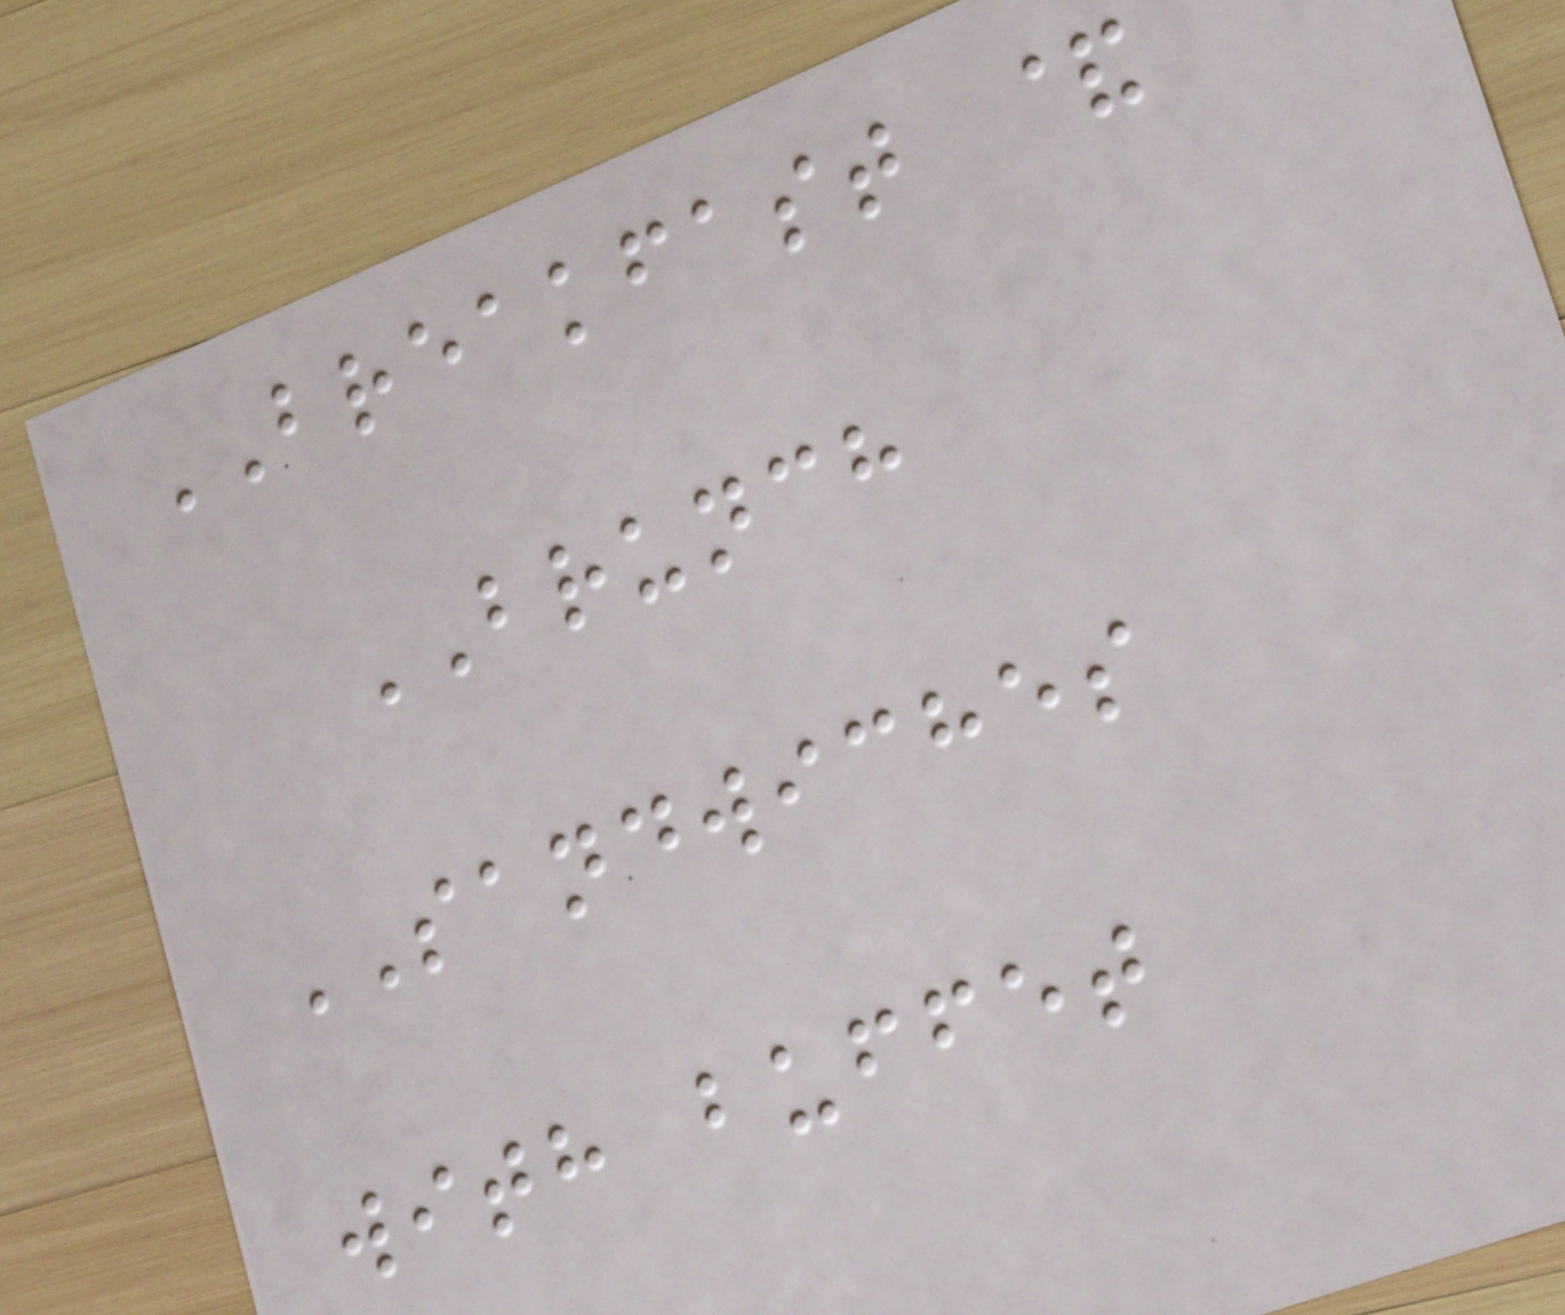BREAKFAST &
BRUNCH
SANDWICHES
with buffet
